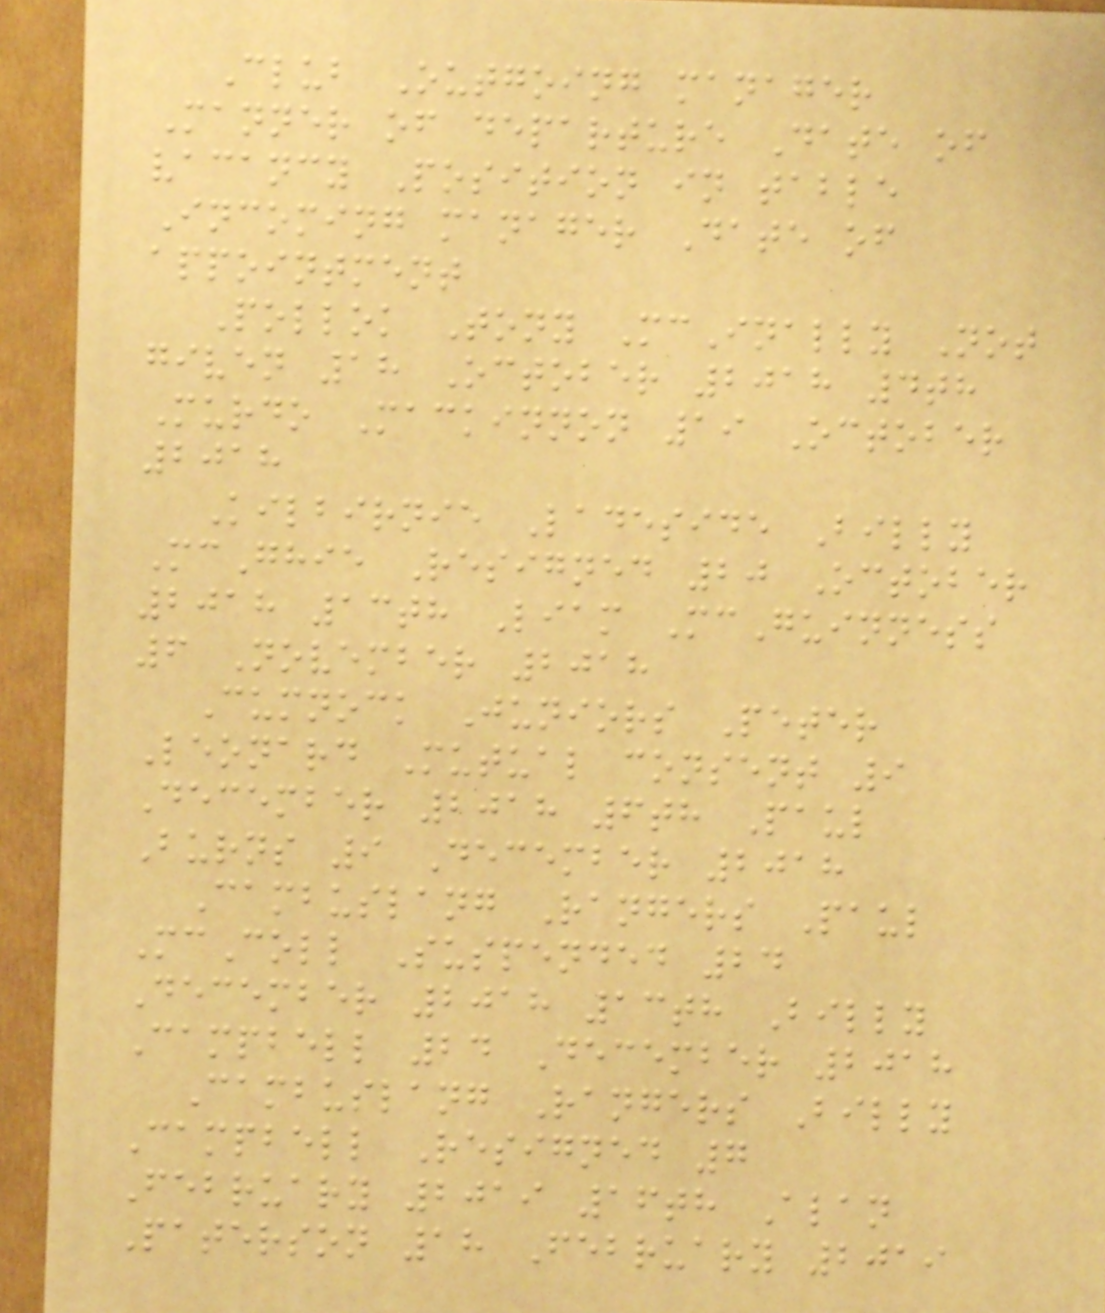Club Outgoing manager
Manner of departure Date of
vacancy Position in table
Incoming manager Date of
appointment
Pollok Tony McInally Not
given 18 October 2018 4th
Murdo Mackinnon 19 October
2018
Kilbirnie Ladeside Billy
McGhie Resigned 20 October
2018 13th Liam McGuinness
6 November 2018
Cumnock Juniors Peter
Leonard Mutual consent 9
December 2018 6th Paul
Burns 9 December 2018
Cambuslang Rangers Paul
McColl Suspended 24
December 2018 13th Billy
Campbell 24 December 2018
Cambuslang Rangers Billy
Campbell Resigned 7
February 2019 16th Alan
Paterson 18 February 2019
